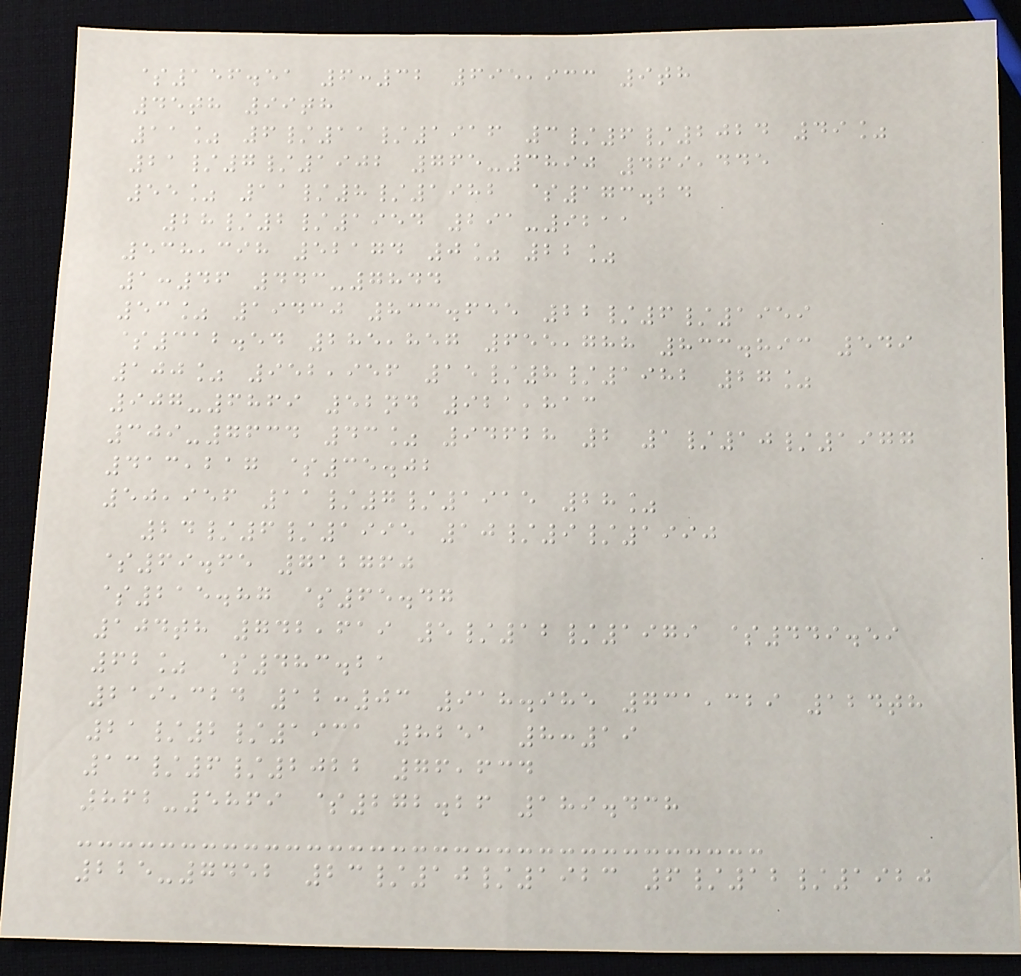$156.51 6:32 695,933 9th
45th 99th
11% 6/11/1916 3/6/2024 49%
21/7/1902 765-3890 469,445
55% 11/8/1982 $173.24
28/2/1954 291-9211
538,398 52174 0% 22%
1:46 443-7844
53% 19430 833.655 22/6/1959
$312.54 285,857 655,788 833.893 549
100% 952,956 15/8/1982 27%
907-6869 52nd 921,813
309-7634 43% 94628 2 1/10/1977
413,217 $35.02
50,956 11/7/1915 28%
24/6/1995 10/9/1990
$69.65 712760
$215.87 $65.47
104th 742,619 5/12/1979 $449.59
62% $483.21
219,324 12:03 918.985 731,329 124th
21/2/1931 8251 8:19
13/6/2022 76,634
862-5869 $272.26 189.438
225-7452 23/10/1923 6/12/1920
